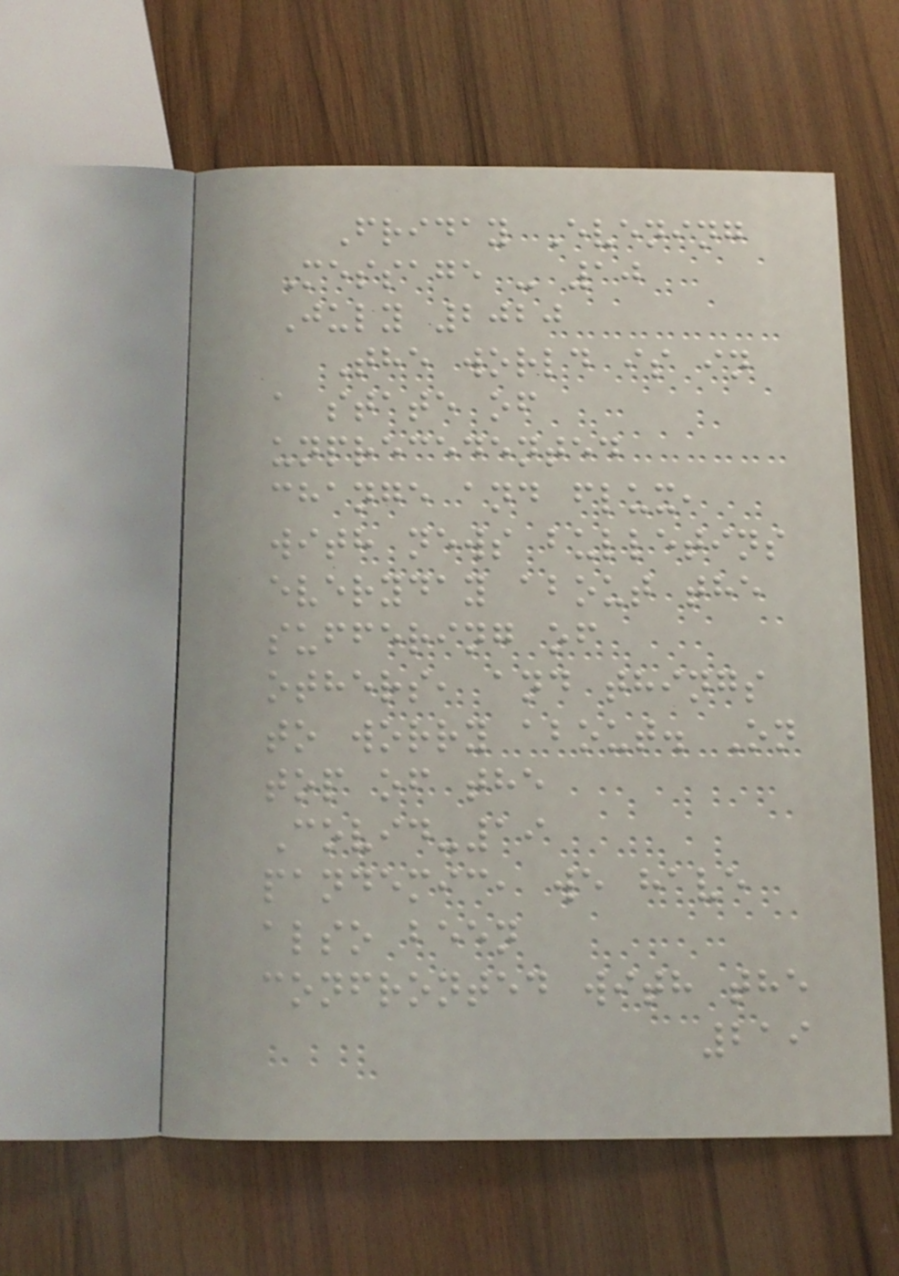Friday Evening
Message - 10
July 2020
The world is in
a state of
unprecedented
change and flux,
with news bulletins
everyday about the
suffering of
others, and things
to worry about. On
top of the
Covid-19
pandemic, we have
also been
confronted with the
219
